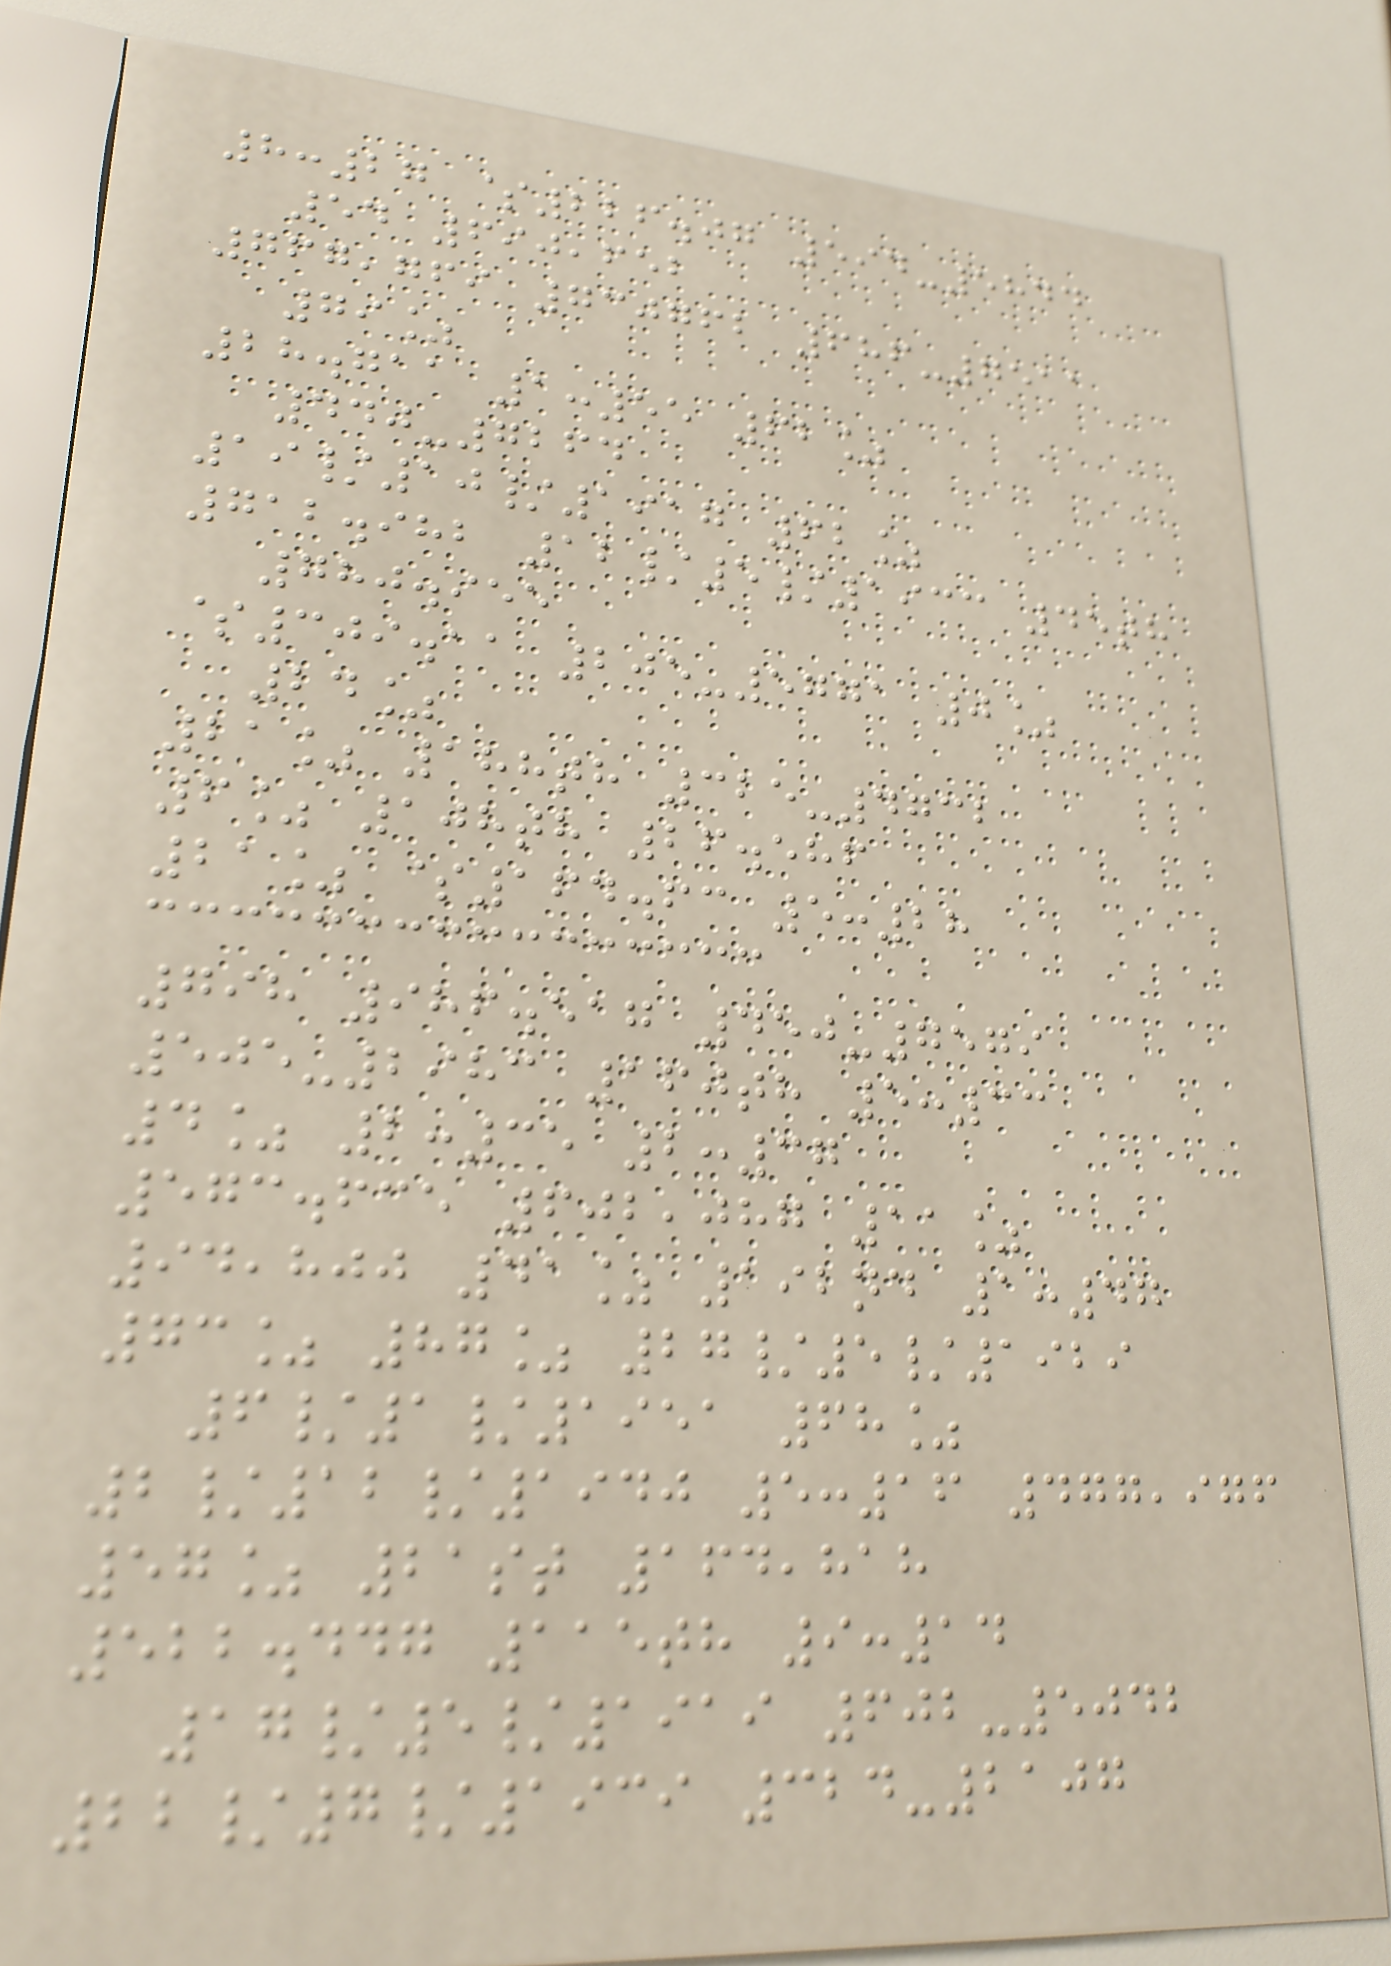8:27 $226.07 594-5844
54 690,652
767,769 730762 686-7511
79%
28.711 1:55 62%
440-7264
19/10/1917 62%
712.982 12/5/1933 45th
780.955
$309.11 205-5771 0%
24%
21% 188th 325-4732
6% 108th 26.586
21% $164.63 5:28
798 986.517 450-7579
505-2983 160th 5:33
4% 2:35 2:37
573.635 602,087 11%
94,800 41% 192nd 1:47
73% 87% 27/5/1929
6/1/1951 68%
2/12/1940 5:16 477,976
57% 21st 164,818
522.447 115th 9:14
17/5/1919 602-5042
22/7/1939 324-2107
